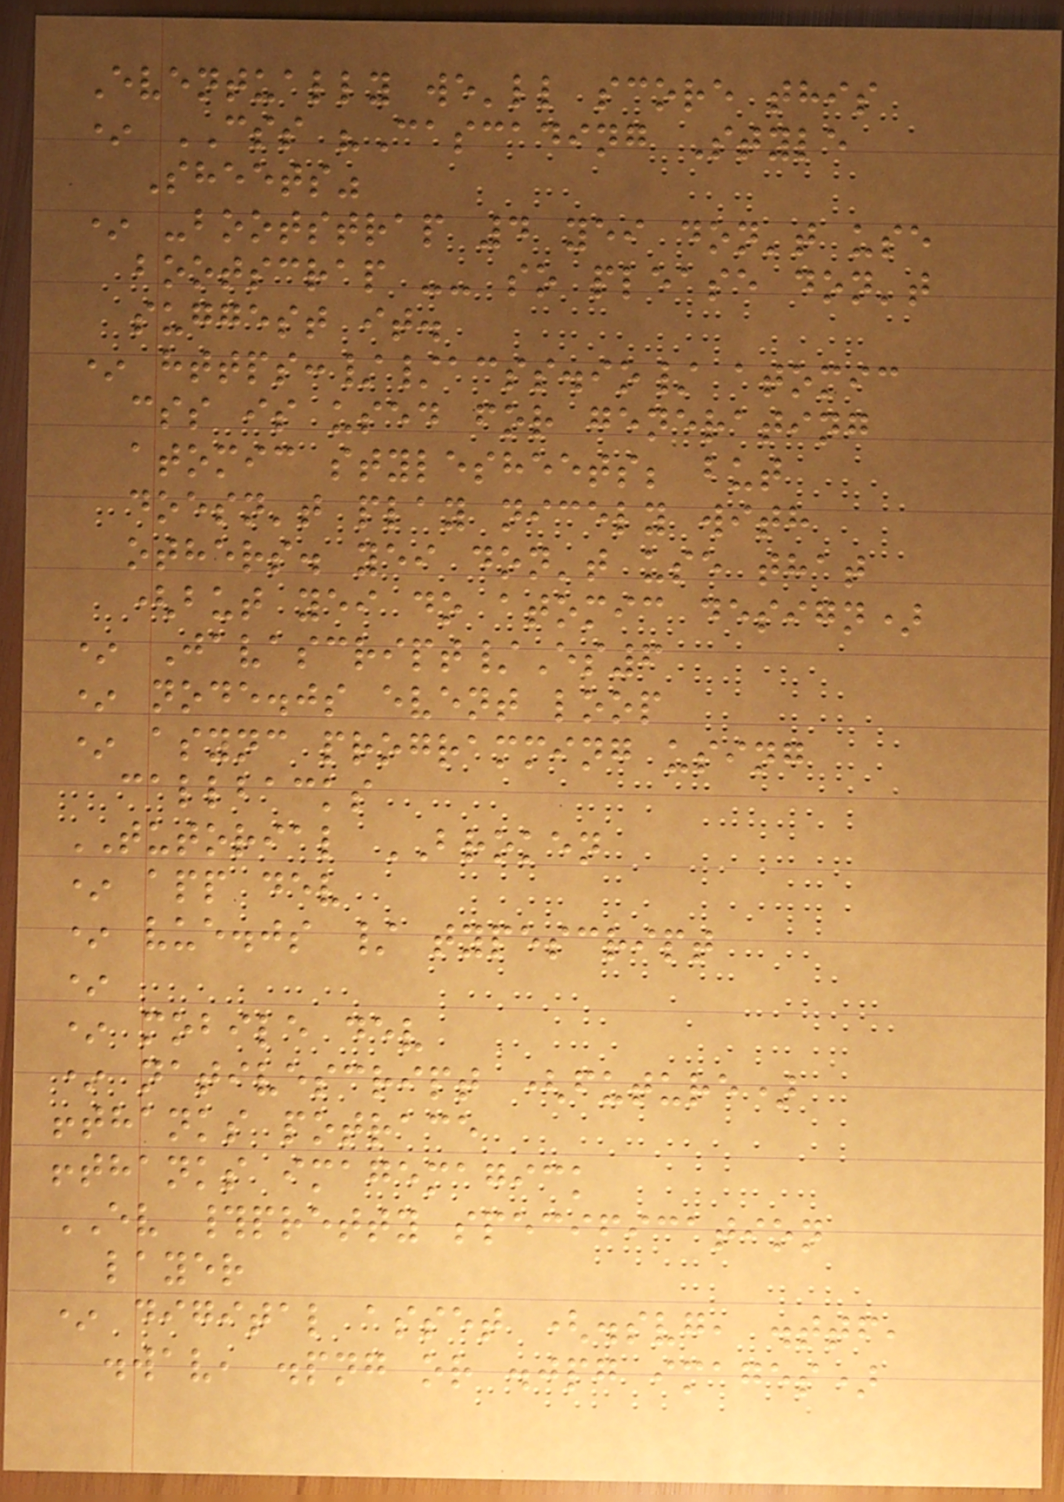Eventually we'll score this
* CSS "Cascading Style
Sheets"
* -bootstrap 4 yei don't use
bootscrap -- so please don't
suggest it.
* https://acss.io/ atomic
css is used for generating
atomic stylesheets; but
doesn't play nicely with
others. yei don't use that
(but yei do atomic design)
* Javascript/Es6
* node.js event loop
* async programming using
callbacks
TUTORIAL BROKEN
* app dev
* vue.js / typescript
*
* mobile dev
* nativescript (future)
!thanks potrace
!thanks imagemagick
EV #pretty specification
layer
* digital asset (.svg, .ttf,
.wav, .png or .jpg images)
